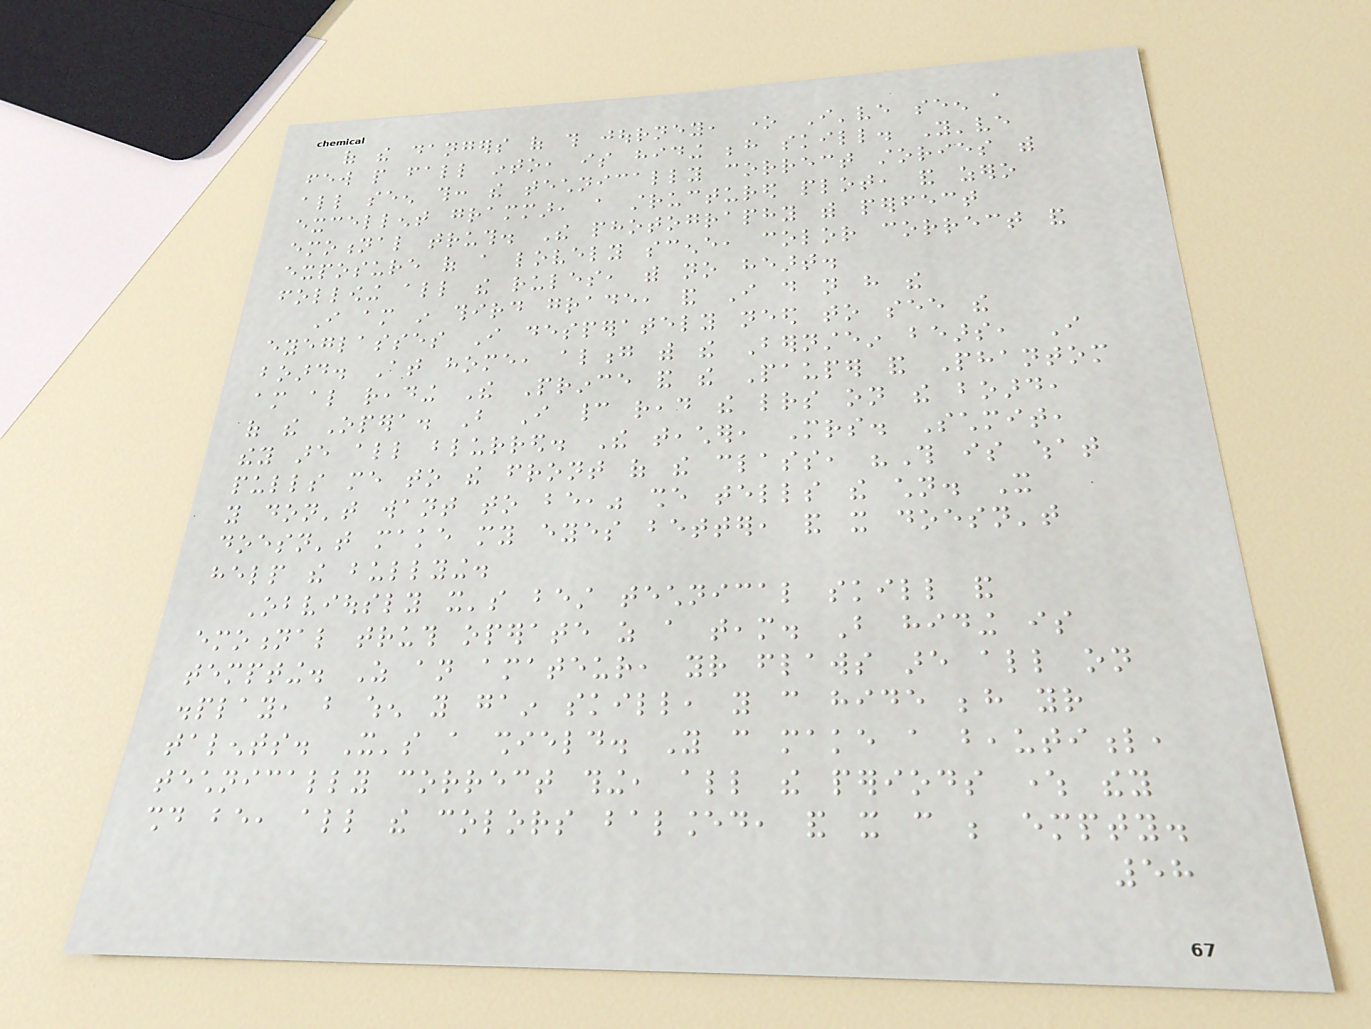of the dangers of this journey, one I've seen a
few people fall into, is hiding behind skill. You've
all seen this: the technically correct stories with
excellent grammar, a structured plot, and zero
emotional truth. The photography with perfect
exposure of a lovely scene, color correct and
following all the rules, with no heart.
I am in third grade, and I do not have the
eyeglasses I desperately need to see the
board. At home, along with the Bernstein bears, I
am also reading The Prince and the Pauper and Phantom
of the Opera. But I cannot read the letters on the board,
they are all blurred. The teacher, Mrs. Schmit,
pulls me to the front of the class, "This is what
you don't want to be," she tells the children. It
doesn't make my eyes better, and it doesn't
help the bullying.
Obviously it's best technical skill and
emotional truth operate as a team. But hiding is
tempting. As an amateur, your flaws are all on
display, but when you gain skill, you can hide behind your
talents. It's a shield. You can make a beautiful,
technically correct thing, all the periods where they
should be, all the colors balanced, and it can be empty.
58
